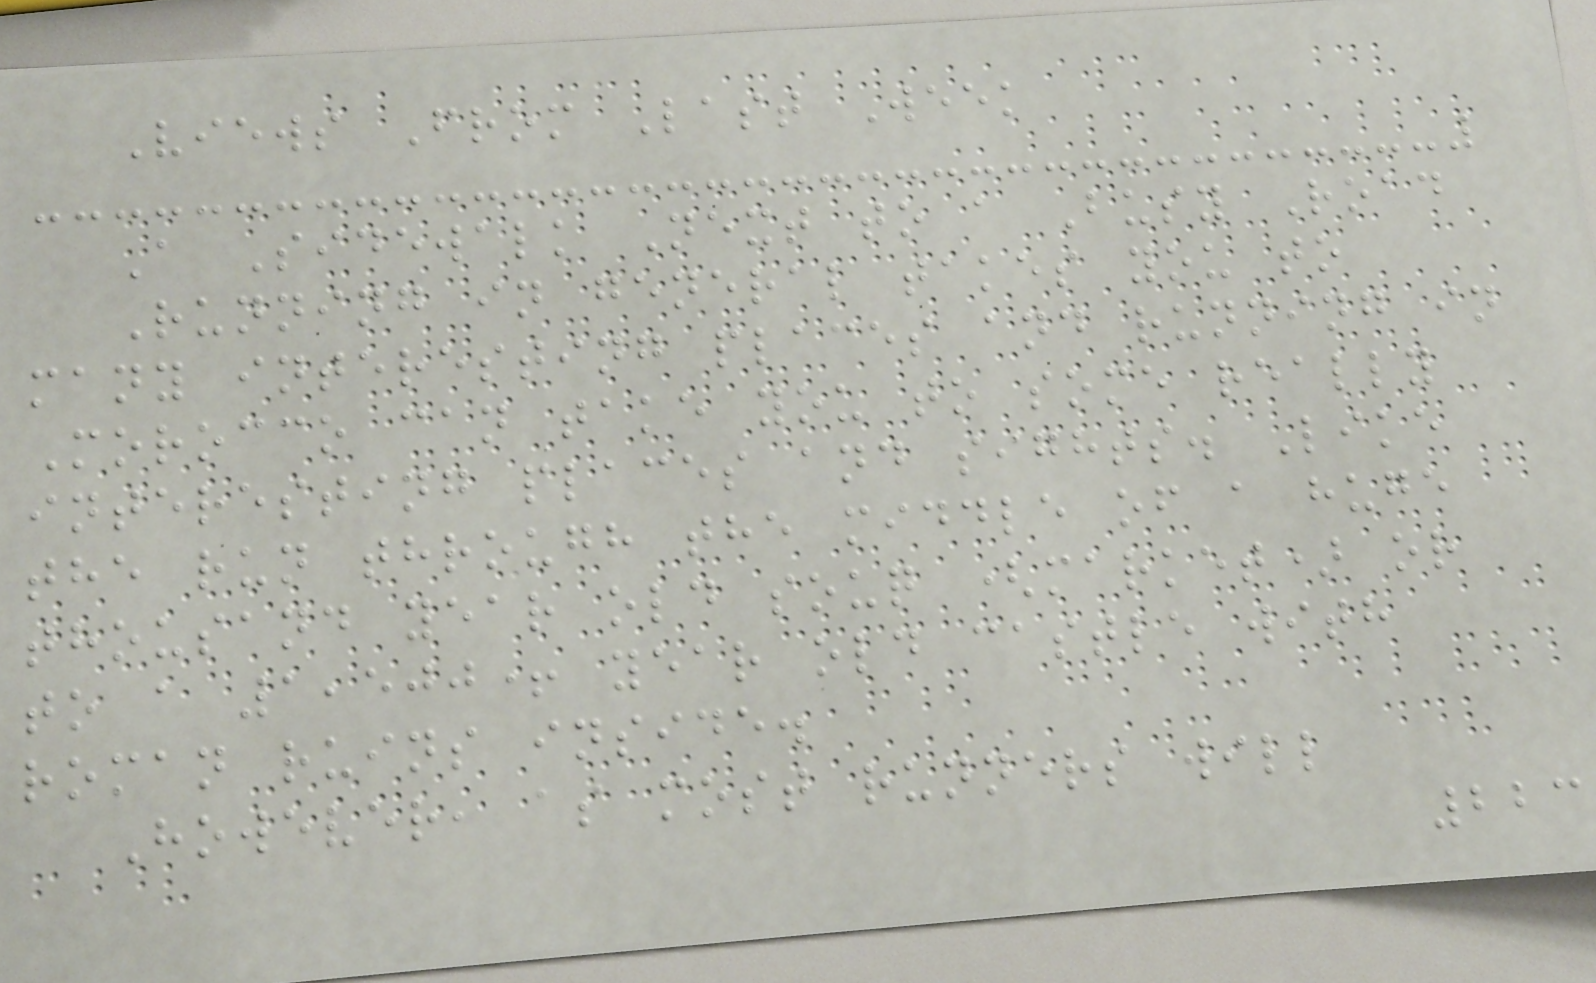Views From Last Week
A Sidewalk Next to a Busy Road
Running in general takes you to
many interesting places and running in
Morocco can take you to some really
interesting places and sights. Like
the run through the middle of a huge
thousand year old souq (market) or
to a 1,500+ year old castle with
roman ruins inside.
However, as most runners will
223
